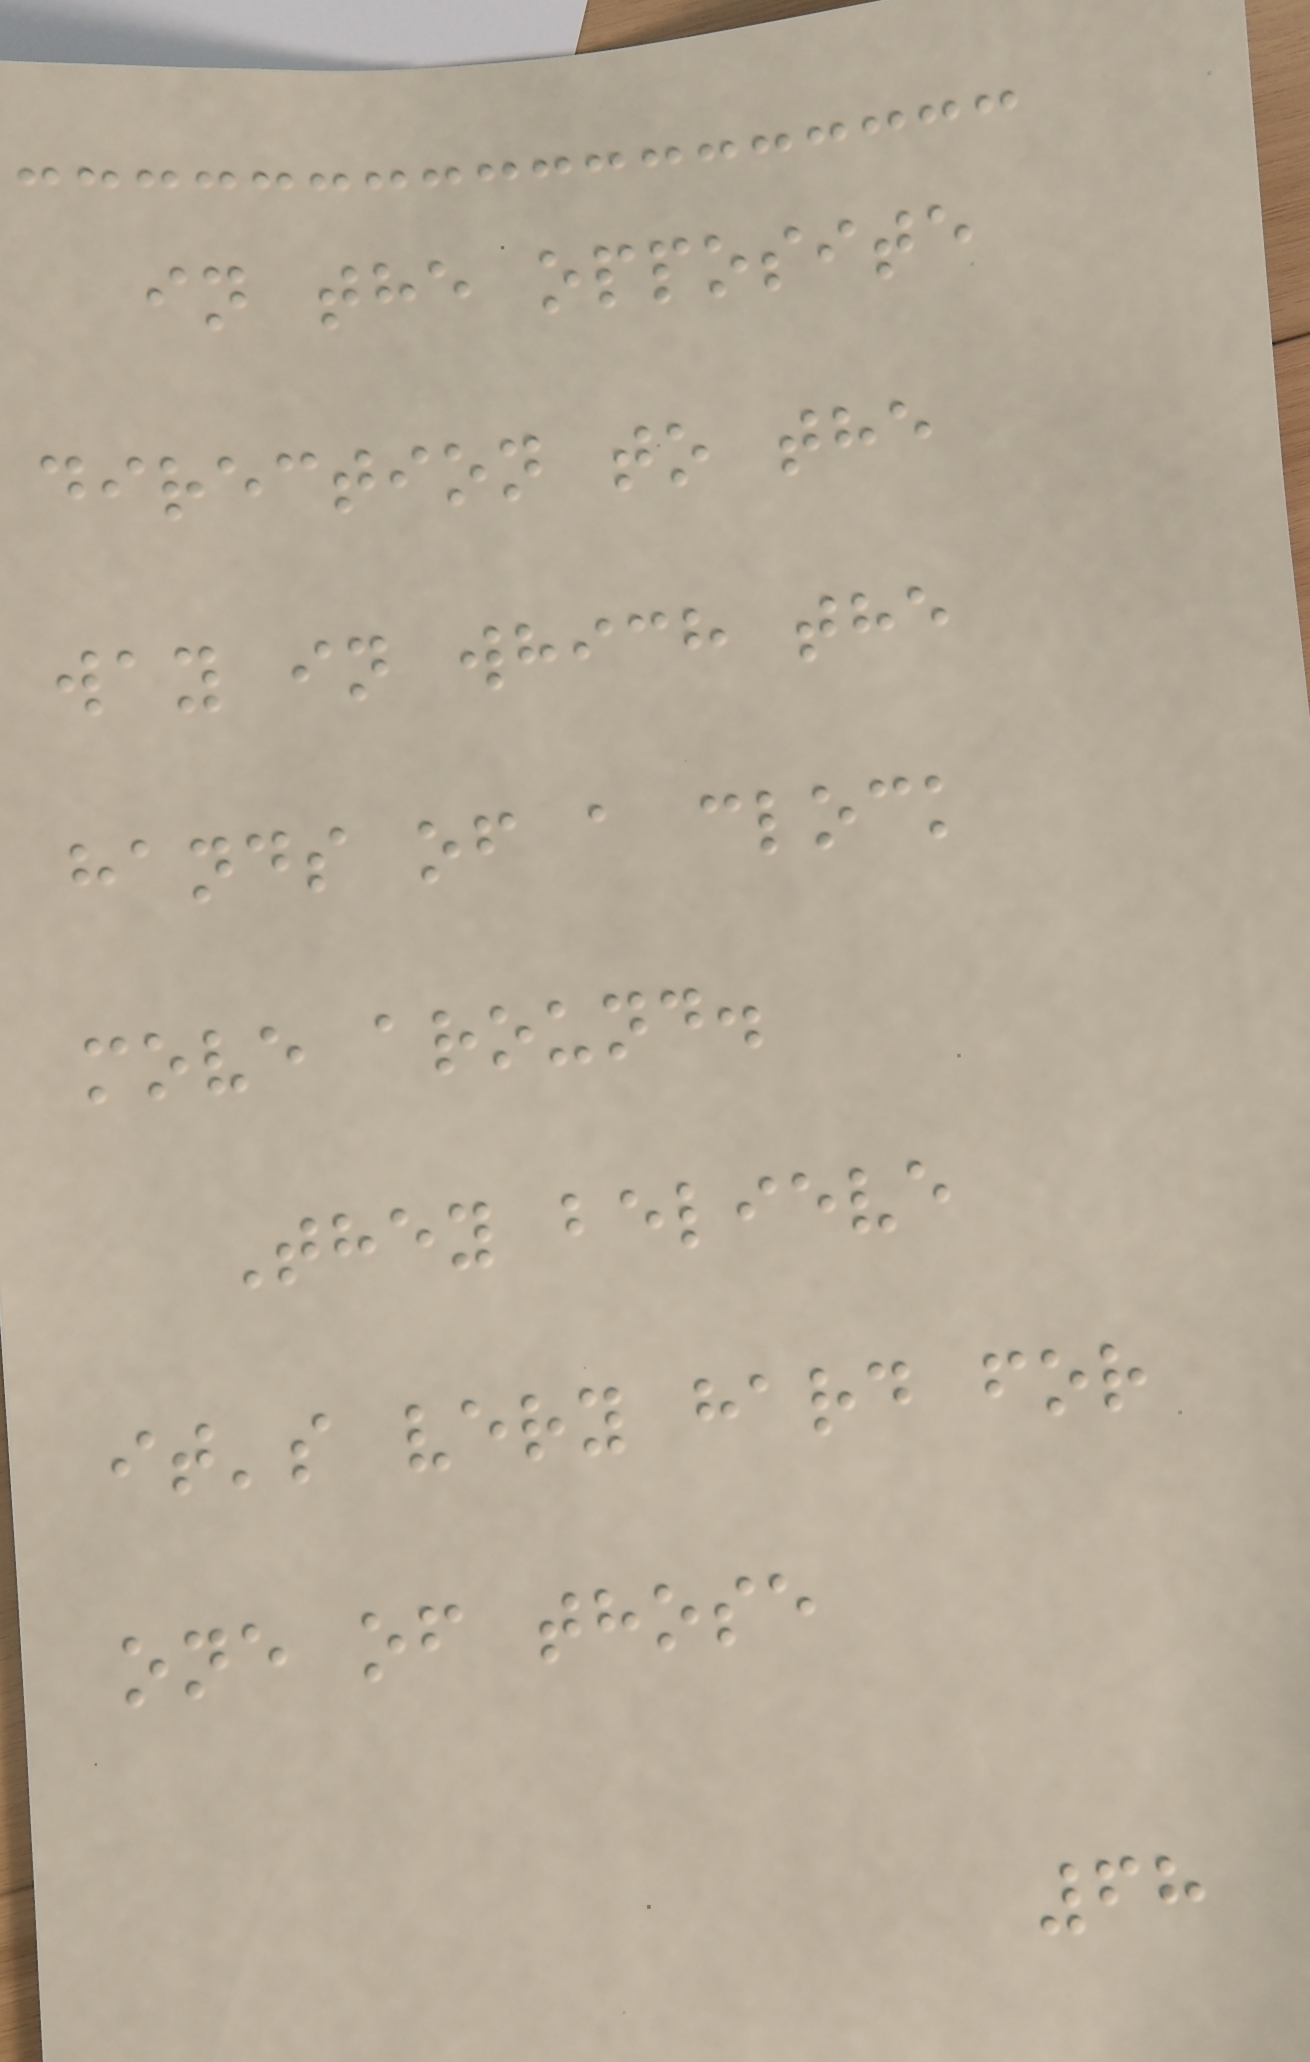in the opposite
direction to the
way in which the
hands of a clock
move around.
They believe
it's very hard for
one of those
68
